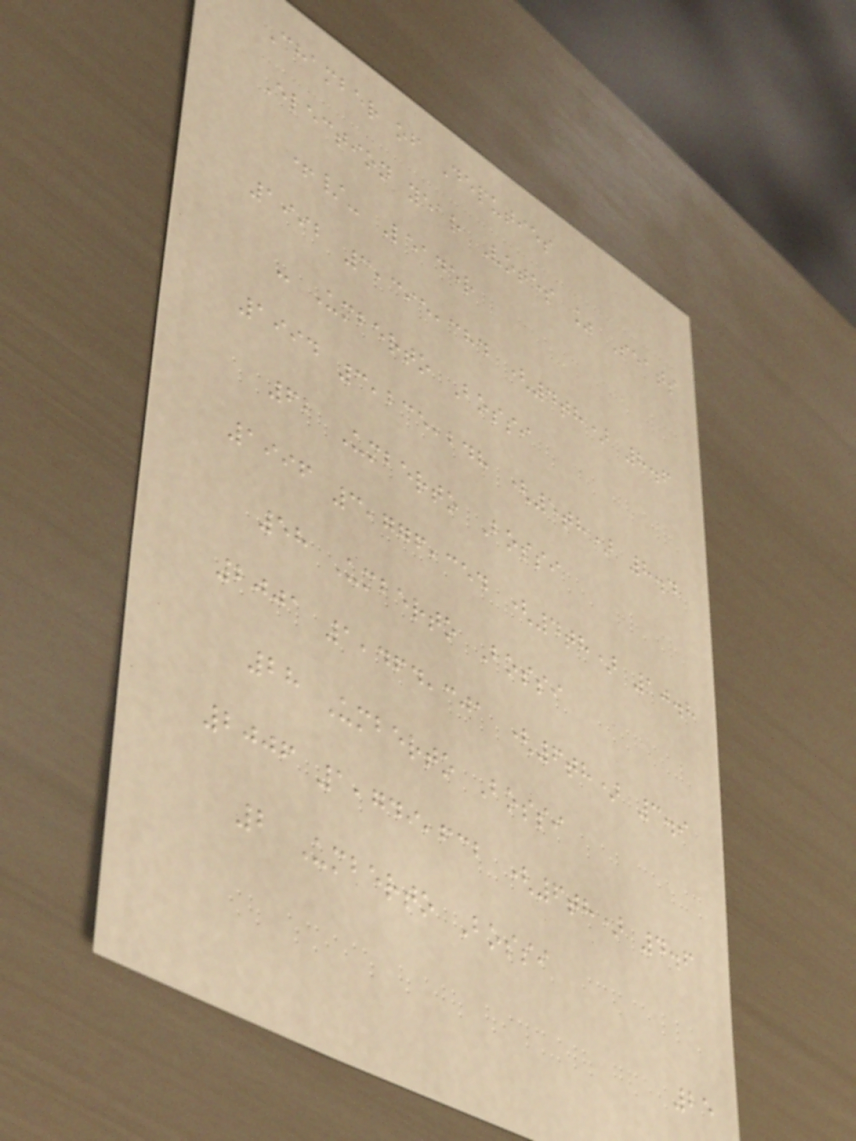Chamber of Deputies
Election year Votes % Seats
+/- Leader
1992 3,395,384 (4th) 8.6
- Umberto Bossi
1994 3,235,248 (5th) 8.4
62 Umberto Bossi
1996 3,776,354 (4th) 10.8
58 Umberto Bossi
2001 1,464,301 (6th) 3.9
28 Umberto Bossi
2006 1,749,632 (6th) 4.6
2 Umberto Bossi
25
